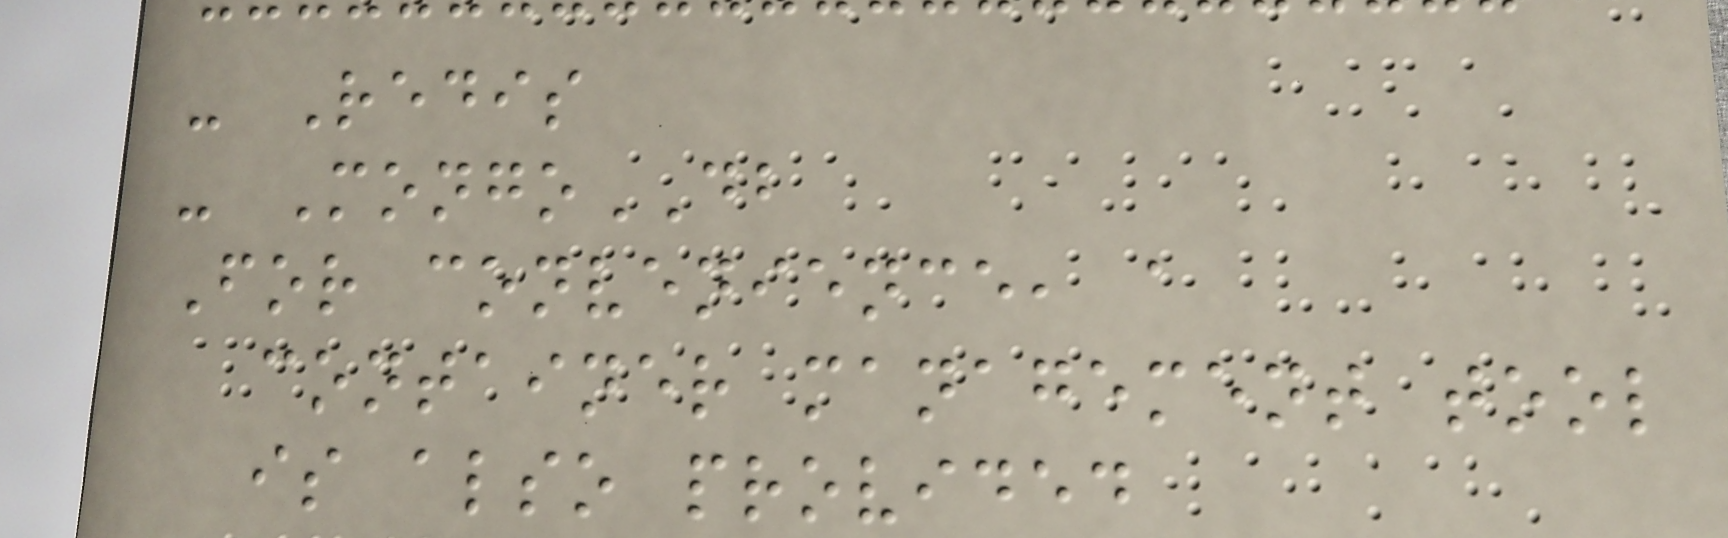- Redis
- MongoDB
For convenience, a
container management tool
is also provided
